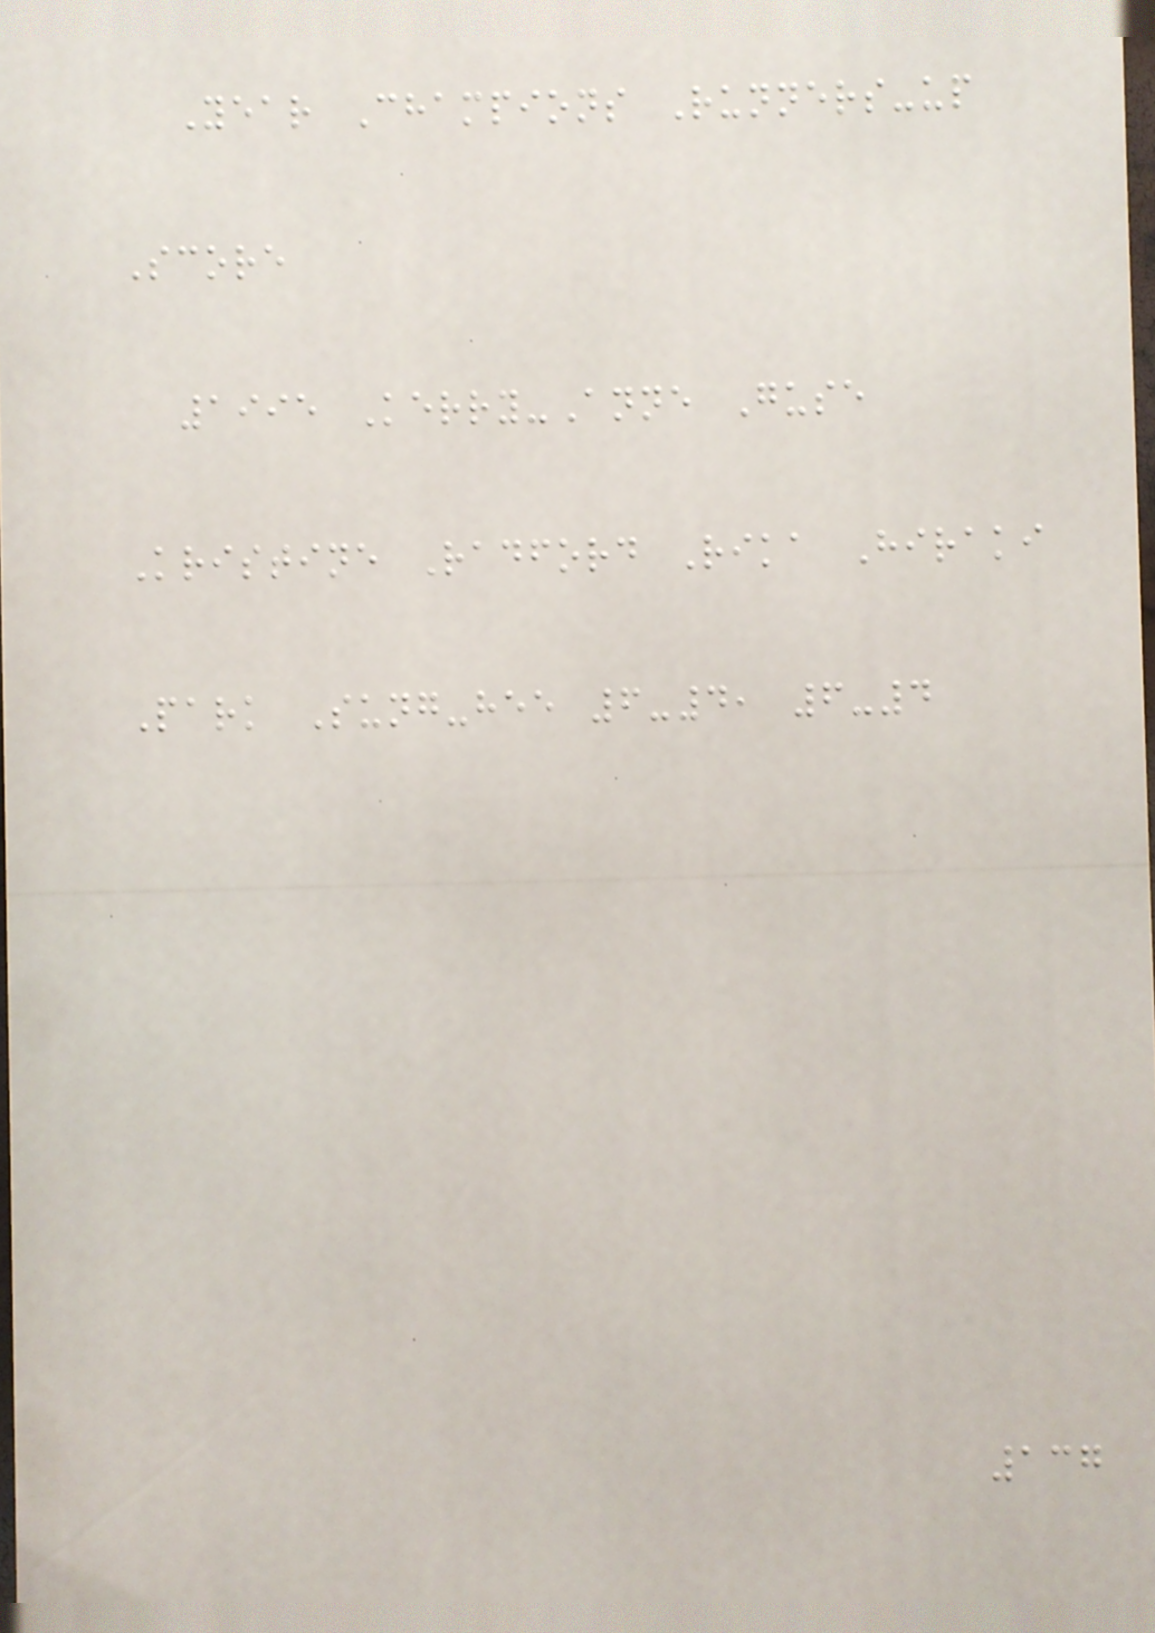Year Champions Runners-up
Score
1995 Kerry-Anne Guse
Kristine Radford Rika Hiraki
Park Sung-hee 6-4, 6-4
137
